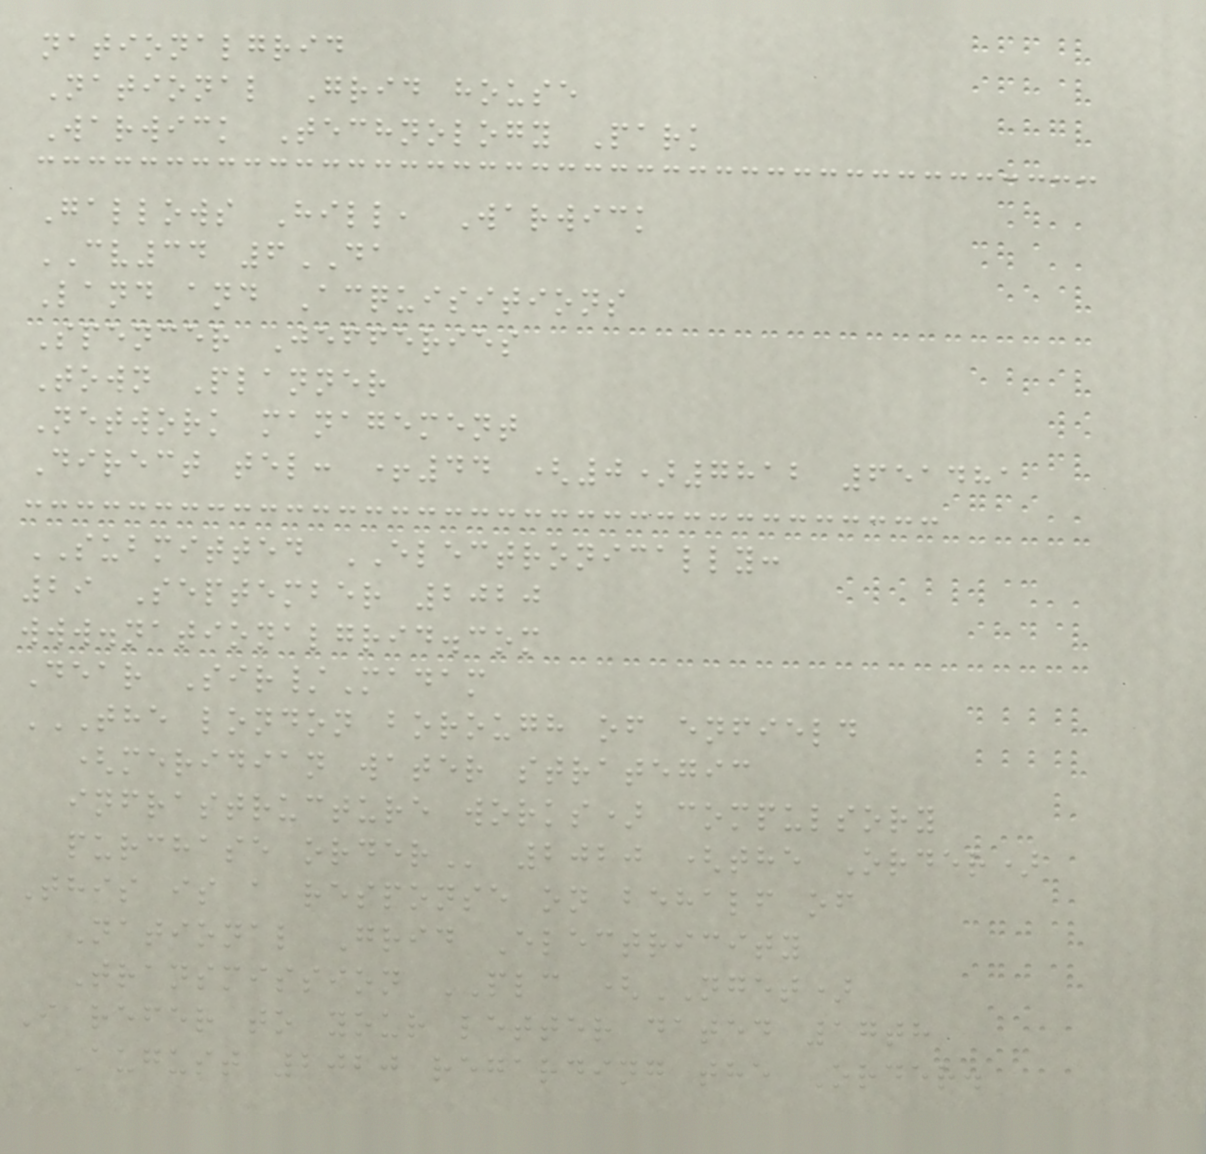nationalgrid
National Grid house
Warwick Technology Park
Gallows Hill, Warwick
CV34 6DA
Land and Acquisitions
Spencer Jefferies
Town Planner
Network management
Direct tel: +44 (0)7812 651481
SUBMITTED ELECTRONICALLY:
29 September 2020
www.nationalgrid.com
Dear Sir/Madam
THE LONDON BOROUGH OF ENFIELD
(MERIDIAN WATER STRATEGIC
INFRASTRUCTURE WORKS) COMPULSORY
PURCHASE ORDER 2020 (the Order)
This is a response on behalf of
National Grid Electricity
Transmission PLC (NGET)
I refer to your letter dated 17th
August 2020 regarding the Order.
